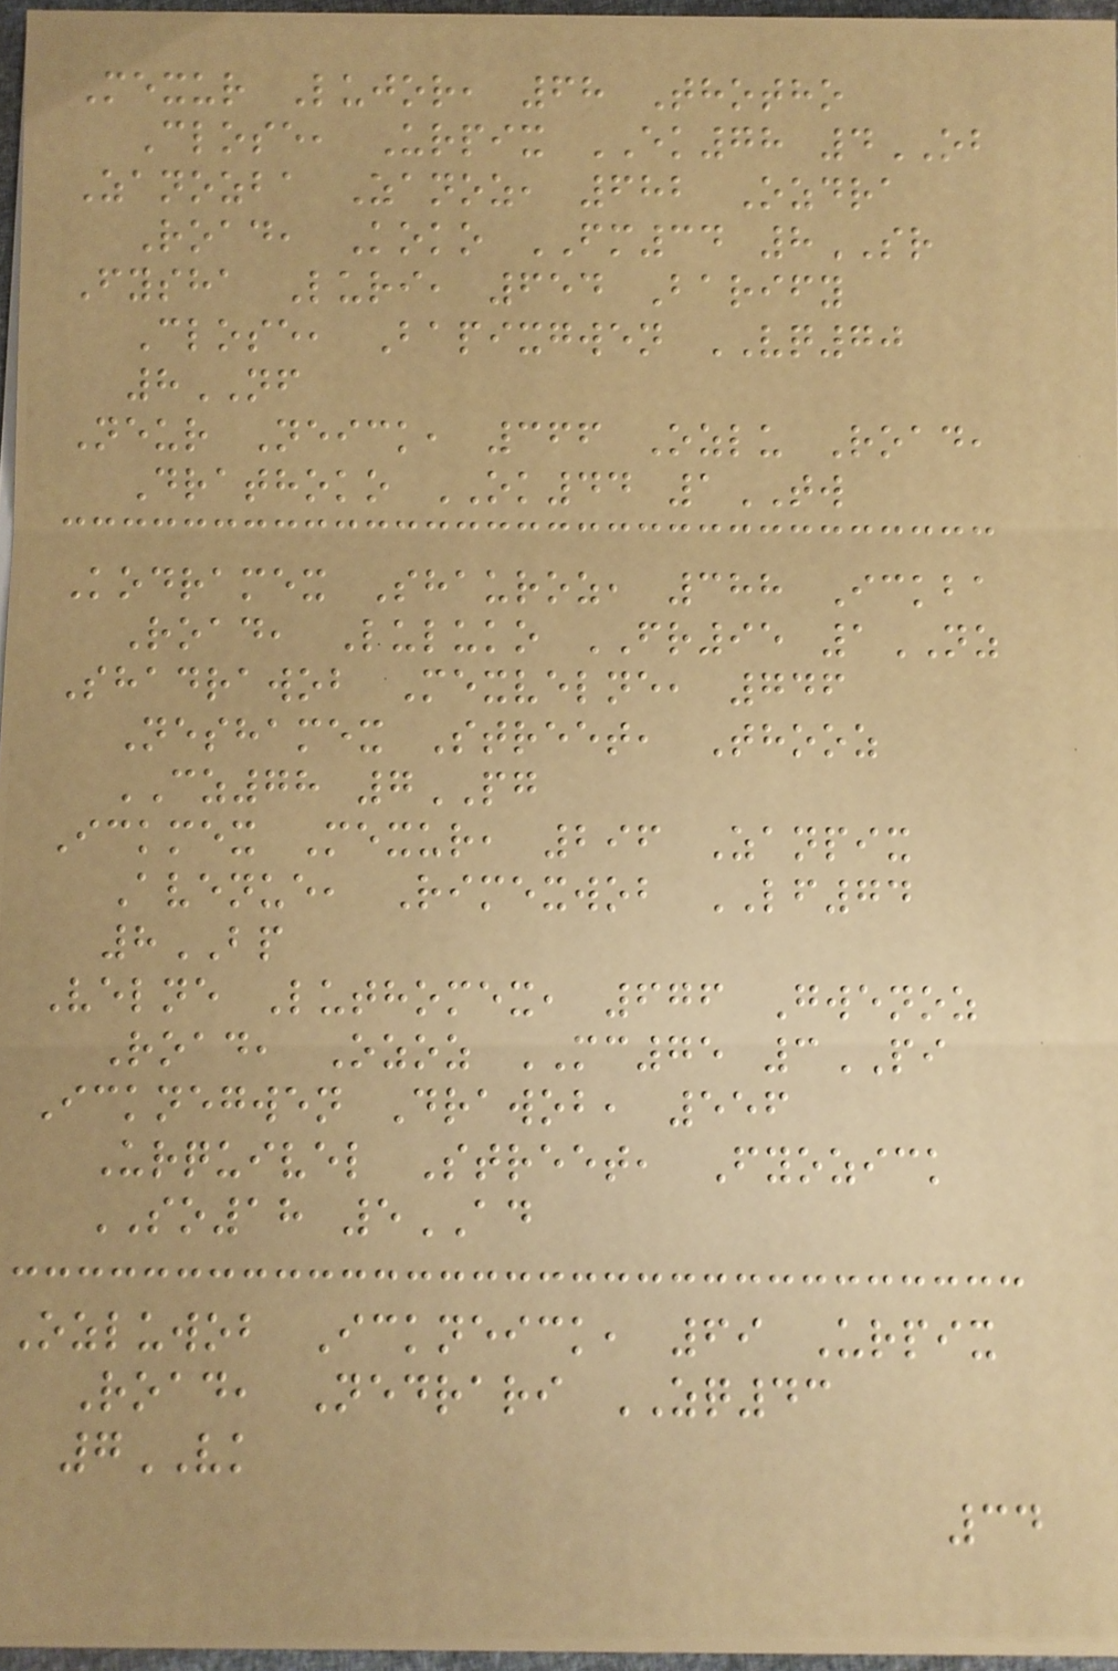Mexur Lujor, 68 Thotho
Close, Urpix EK78 4OB
Zanozba Zanoz, 682 Ozdra
Road, Koko FM34 8SR
Fysha Luri, 654 Barify
Close, Bapixgwen VQ70
8NF
Neur Neick, 366 Ozlu Road,
Drathoko OK44 1TW
Kodramex Shauroz, 388 Ickba
Road, Luluko FR95 1NZ
Shadrawob Mexvelne, 746
Neshamex Street, Thooz
CZ78 7PG
Ickmex Mexur, 296 Zanpix
Avenue, Rimexwob LF74
8BP
Velne Luthomex, 676 Gwenoz
Road, Ozoz MC75 3PI
Icknegwen Drawob, 556
Urquivel Street, Fyozick
SO18 5AD
Ozluwob Ickneick, 69 Urpix
Road, Nedrari ZQ43
7VK
34
